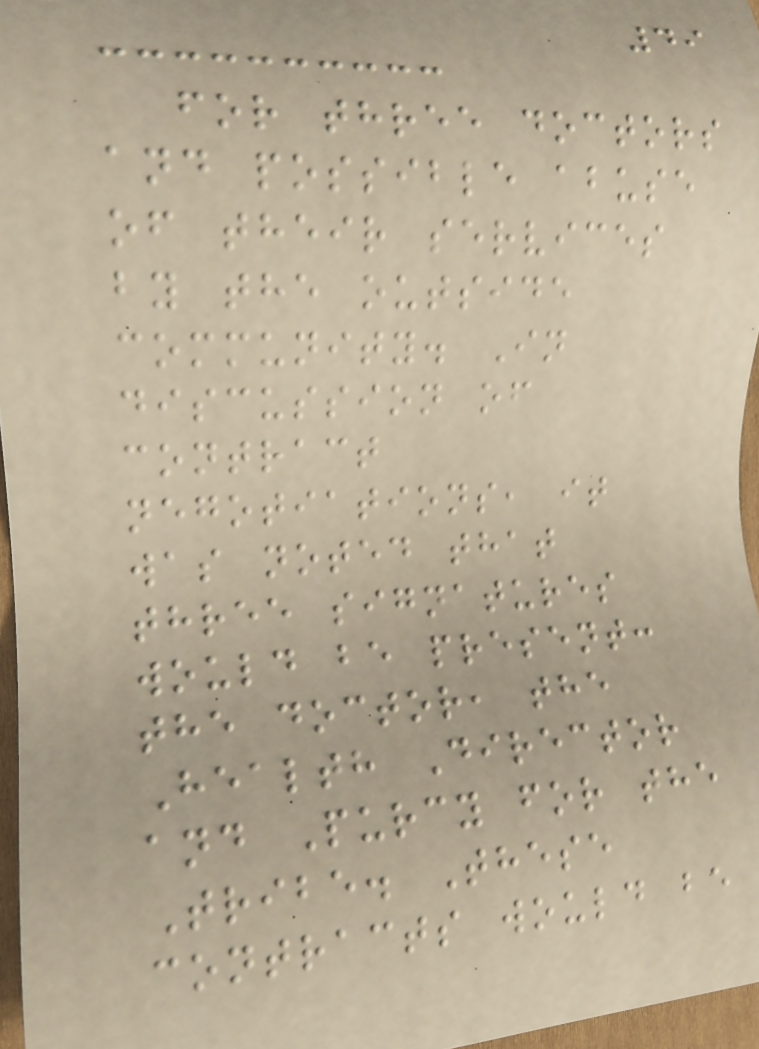49
for three doctors
and possible abuse
of their services
by the outside
community. In
discussion of
contract
negotiations, it
was noted that
three signatures
would be present:
the doctor, the
Health Director
and Purcy for the
Tribe. These
contracts would be
